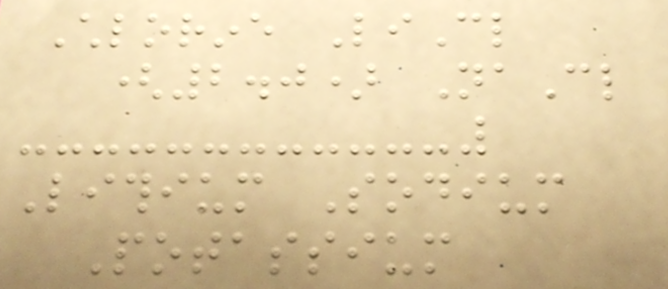Chlorine LiCl
(2.0) NaCl
Lithium Sodium
Potassium
